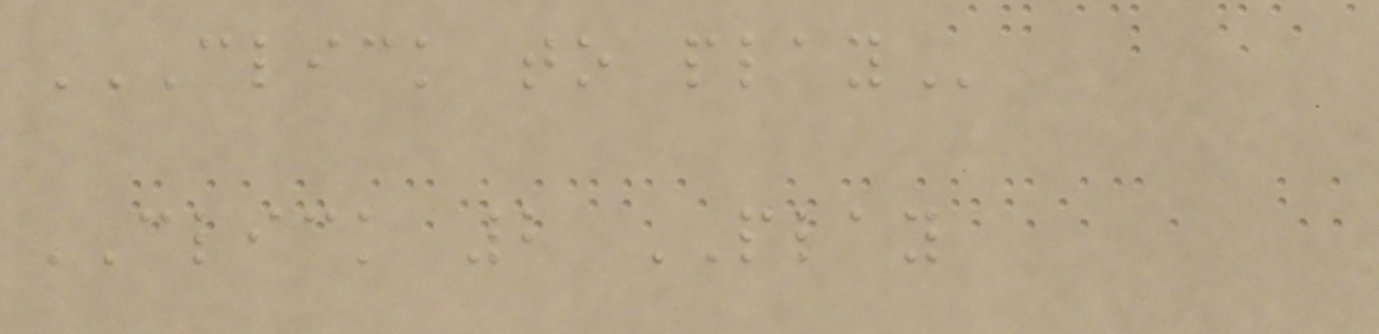CLICK TO PLAY
CLICK 2 PLAY
